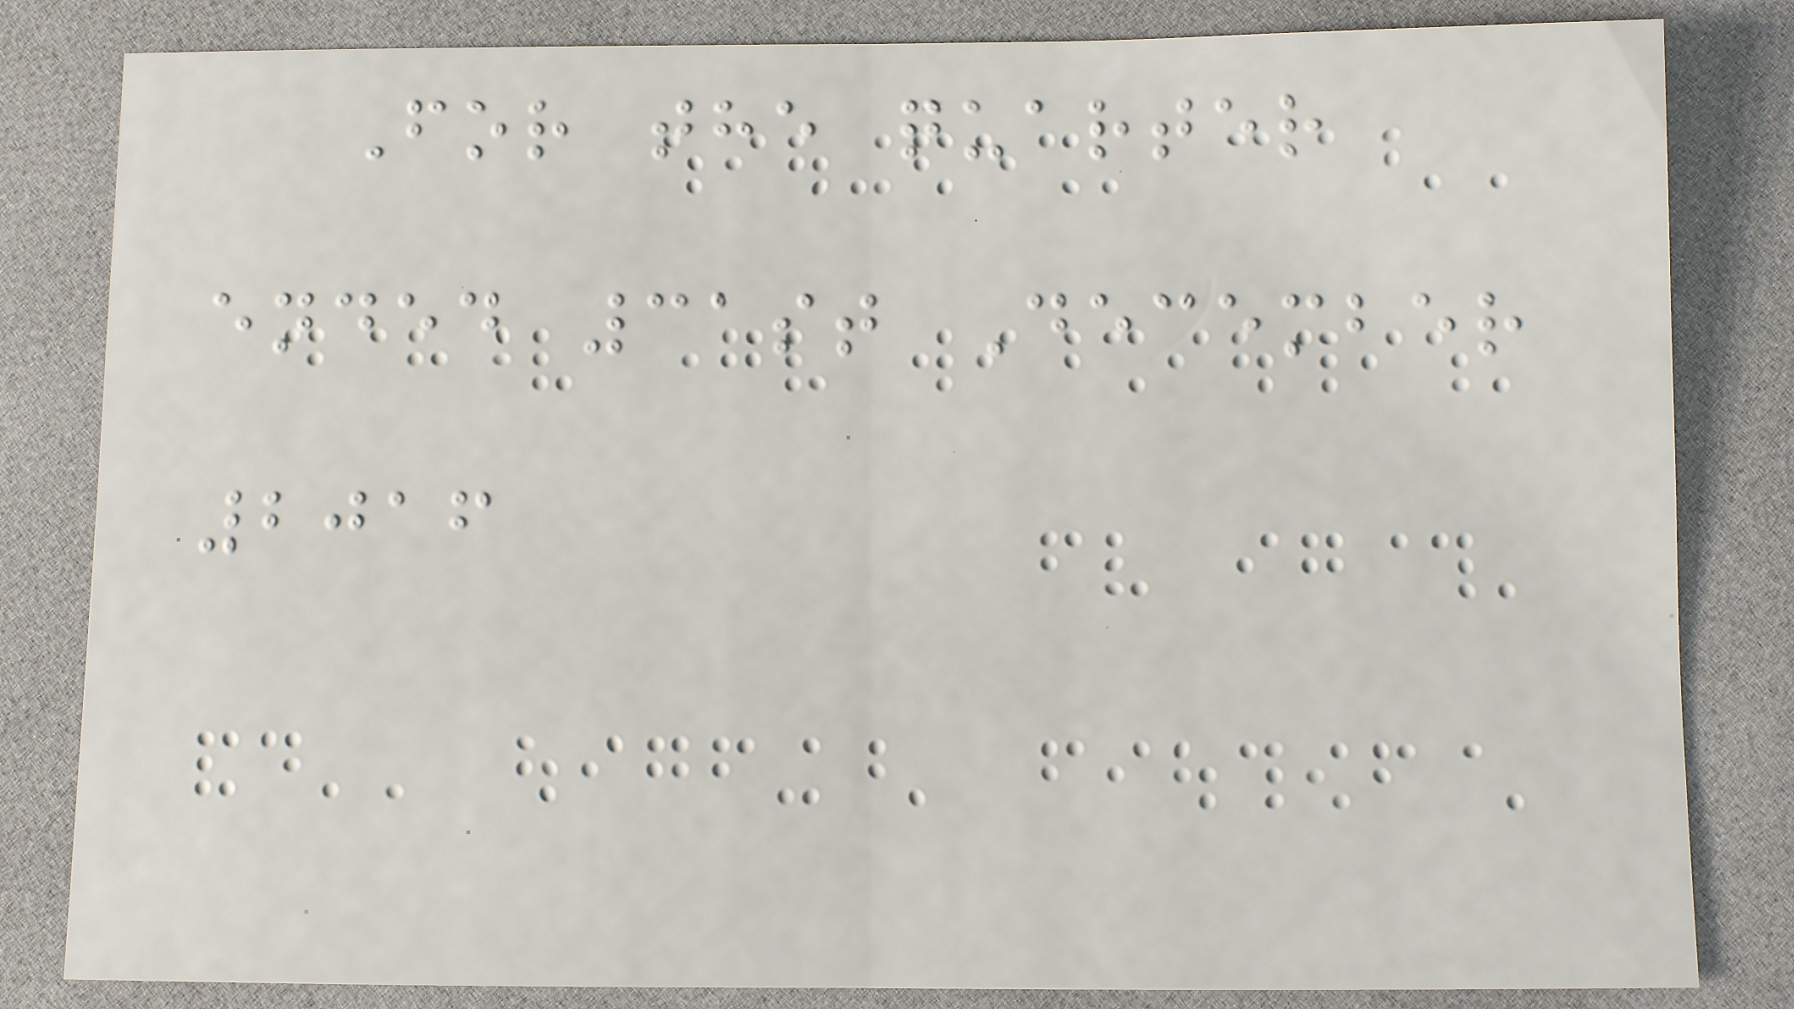For the quarter
ended 31st December
2016
